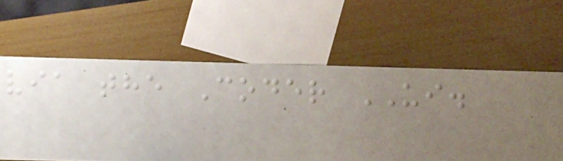via the Coder UI.
